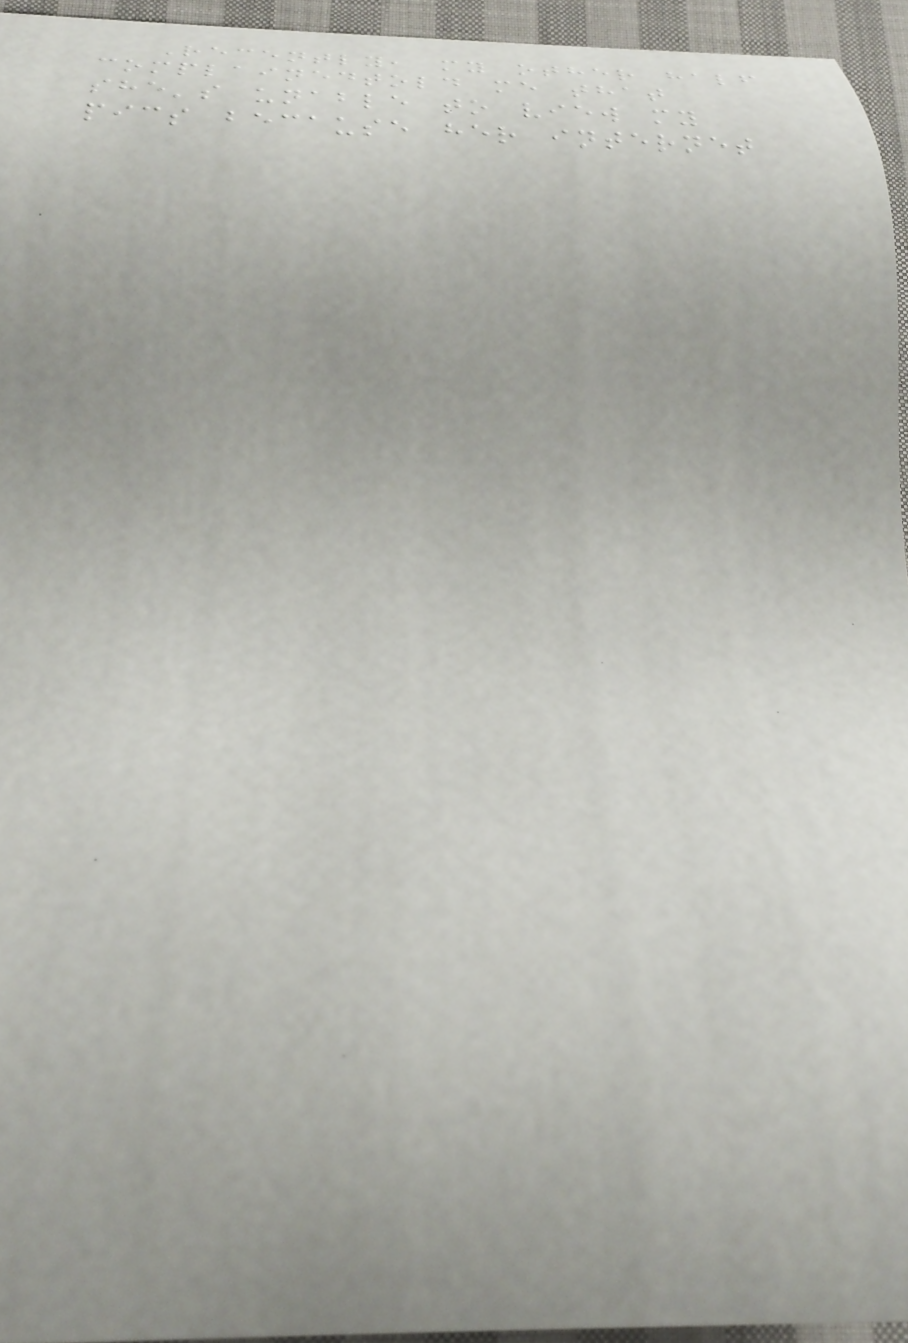Recently, my other half
complainedtold me that
she's unable to view my
pics because her internet
